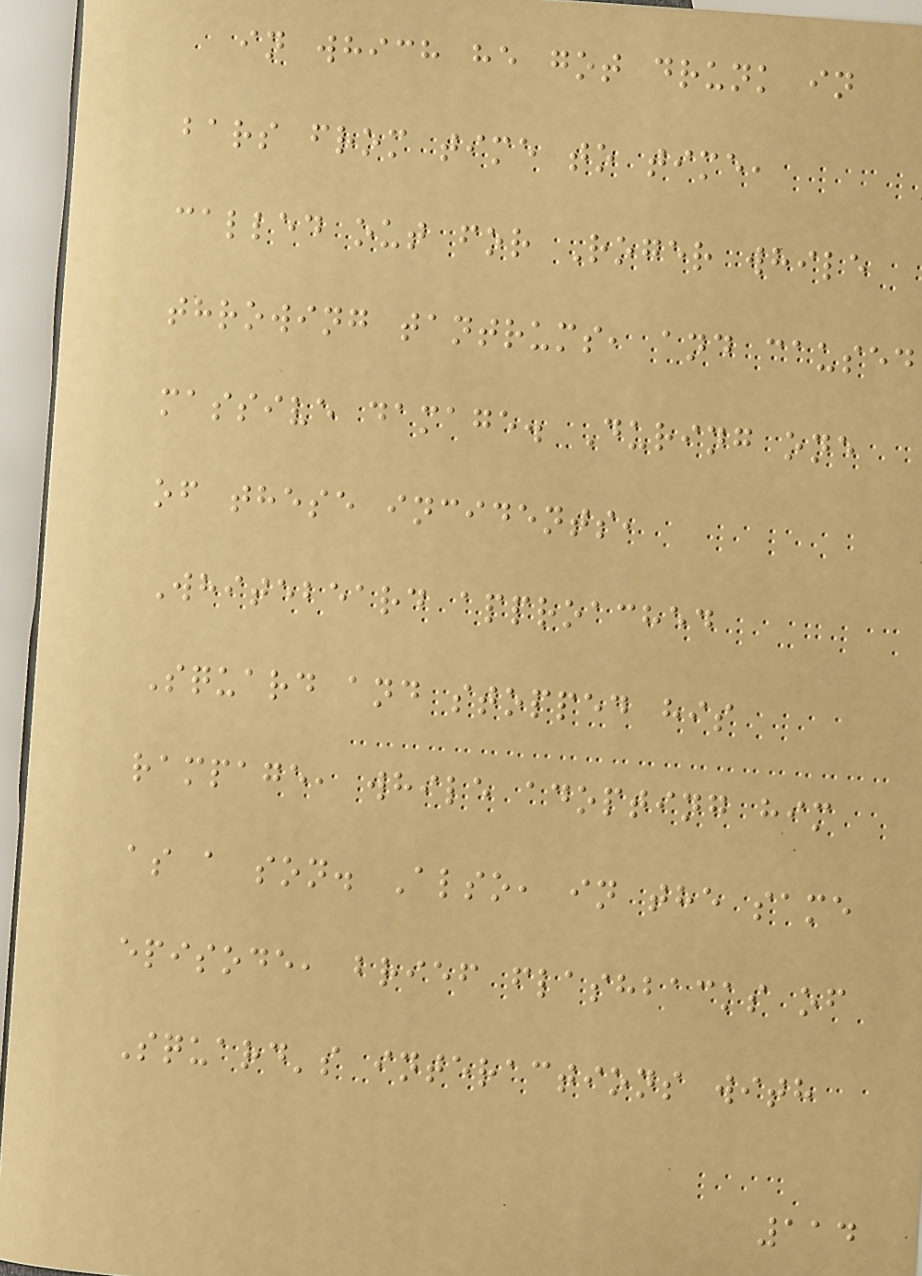in which he got drunk in
bars from time to time,
called out for Roger while
throwing tantrums, and caused
massive damage. During one
of these incidents,
Whitebeard approached
Squard and stopped his
rampage, while adopting him
as a son. Also, in the same
episode, brief flashbacks of
Squard's interactions with
114
